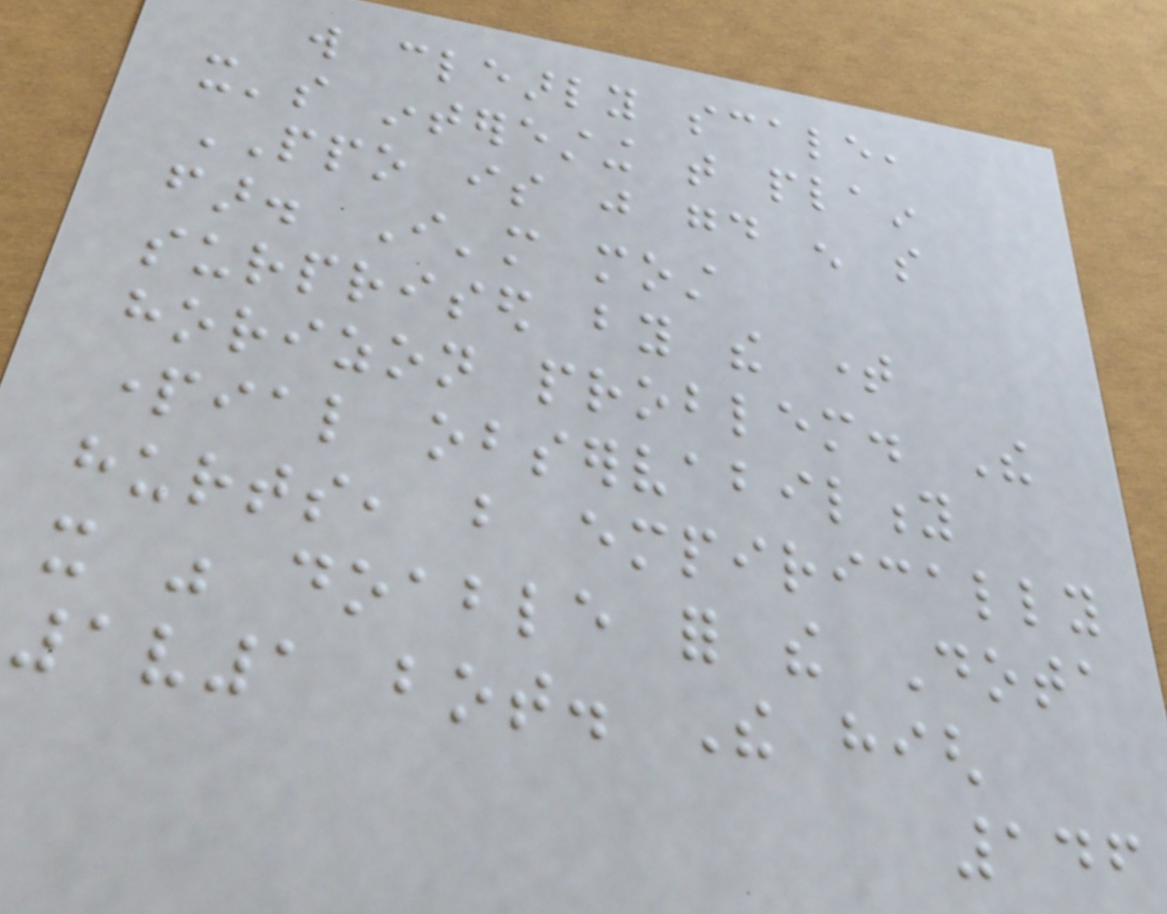will clearly scale,
it's interesting that plain
PPO is just good enough so
far. I'm most
surprised by the time
horizon problem. The
partial observability
hurts, but empirically
it was doable for the Dota
1v1 bot. The high
146
